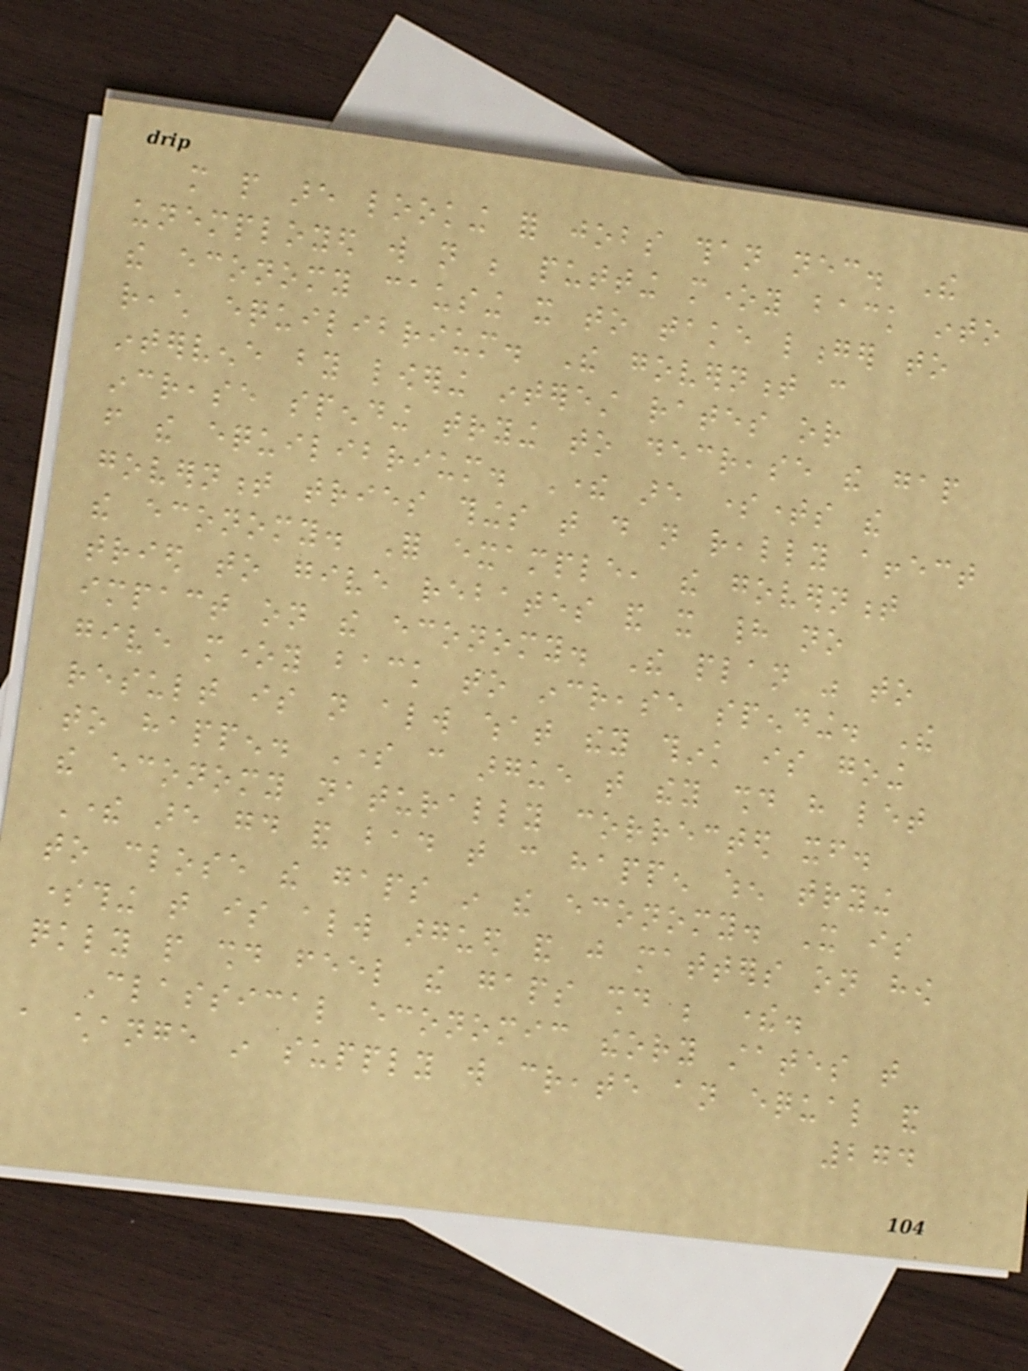more people are looking for jobs than necessary. The
unemployed will not be putting money back into
the economy causing it to take longer to
reach equilibrium. The government can
intervene by lowering interest rates or
increase spending trying to decrease the gap
from the equilibrium. There are sometimes the
government tries things that do not really affect
the economy. For example, the government
tried to give rebates and it had no
impact on the economy. The plan was to
give money back to increase spending. The
result is not always what they think is going
to happen. Some can argue that they should have let
the economy naturally corrected itself.
There are good and bad that can happen when trying
to close the gaps in the economy. It is
something that is always argued and just matters on how
quickly people should feel the gaps should be there.
Classical economic theory states that
a change in supply will create an equal and
274
